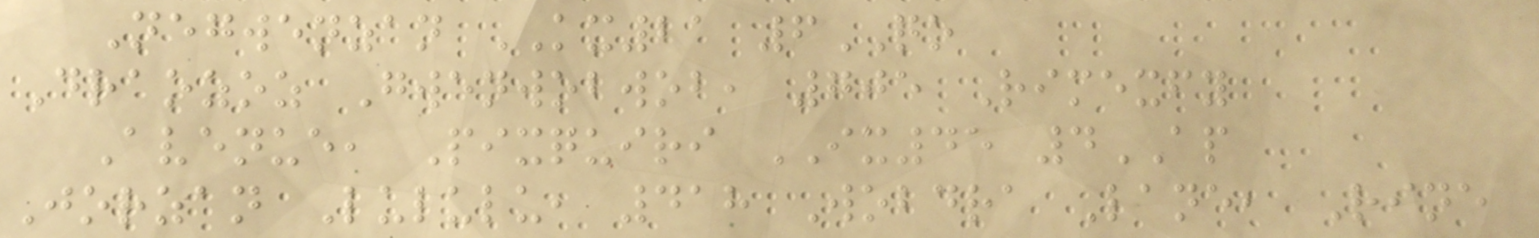Negwenzan KX21 6QO
Draozoz Gwenwobwob, 705 Rimexfy
Avenue, Pixquiri IX45 4AP
Jorzan Lululu, 418 Wobdra Lane, Rine
